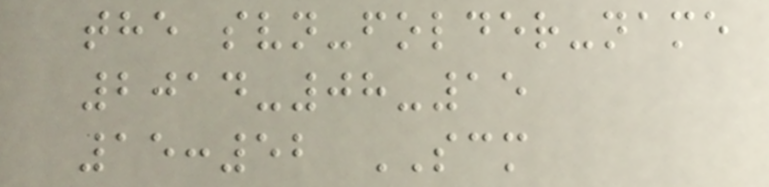the svn-folder-name
2014-08-15
15:52 SCM
